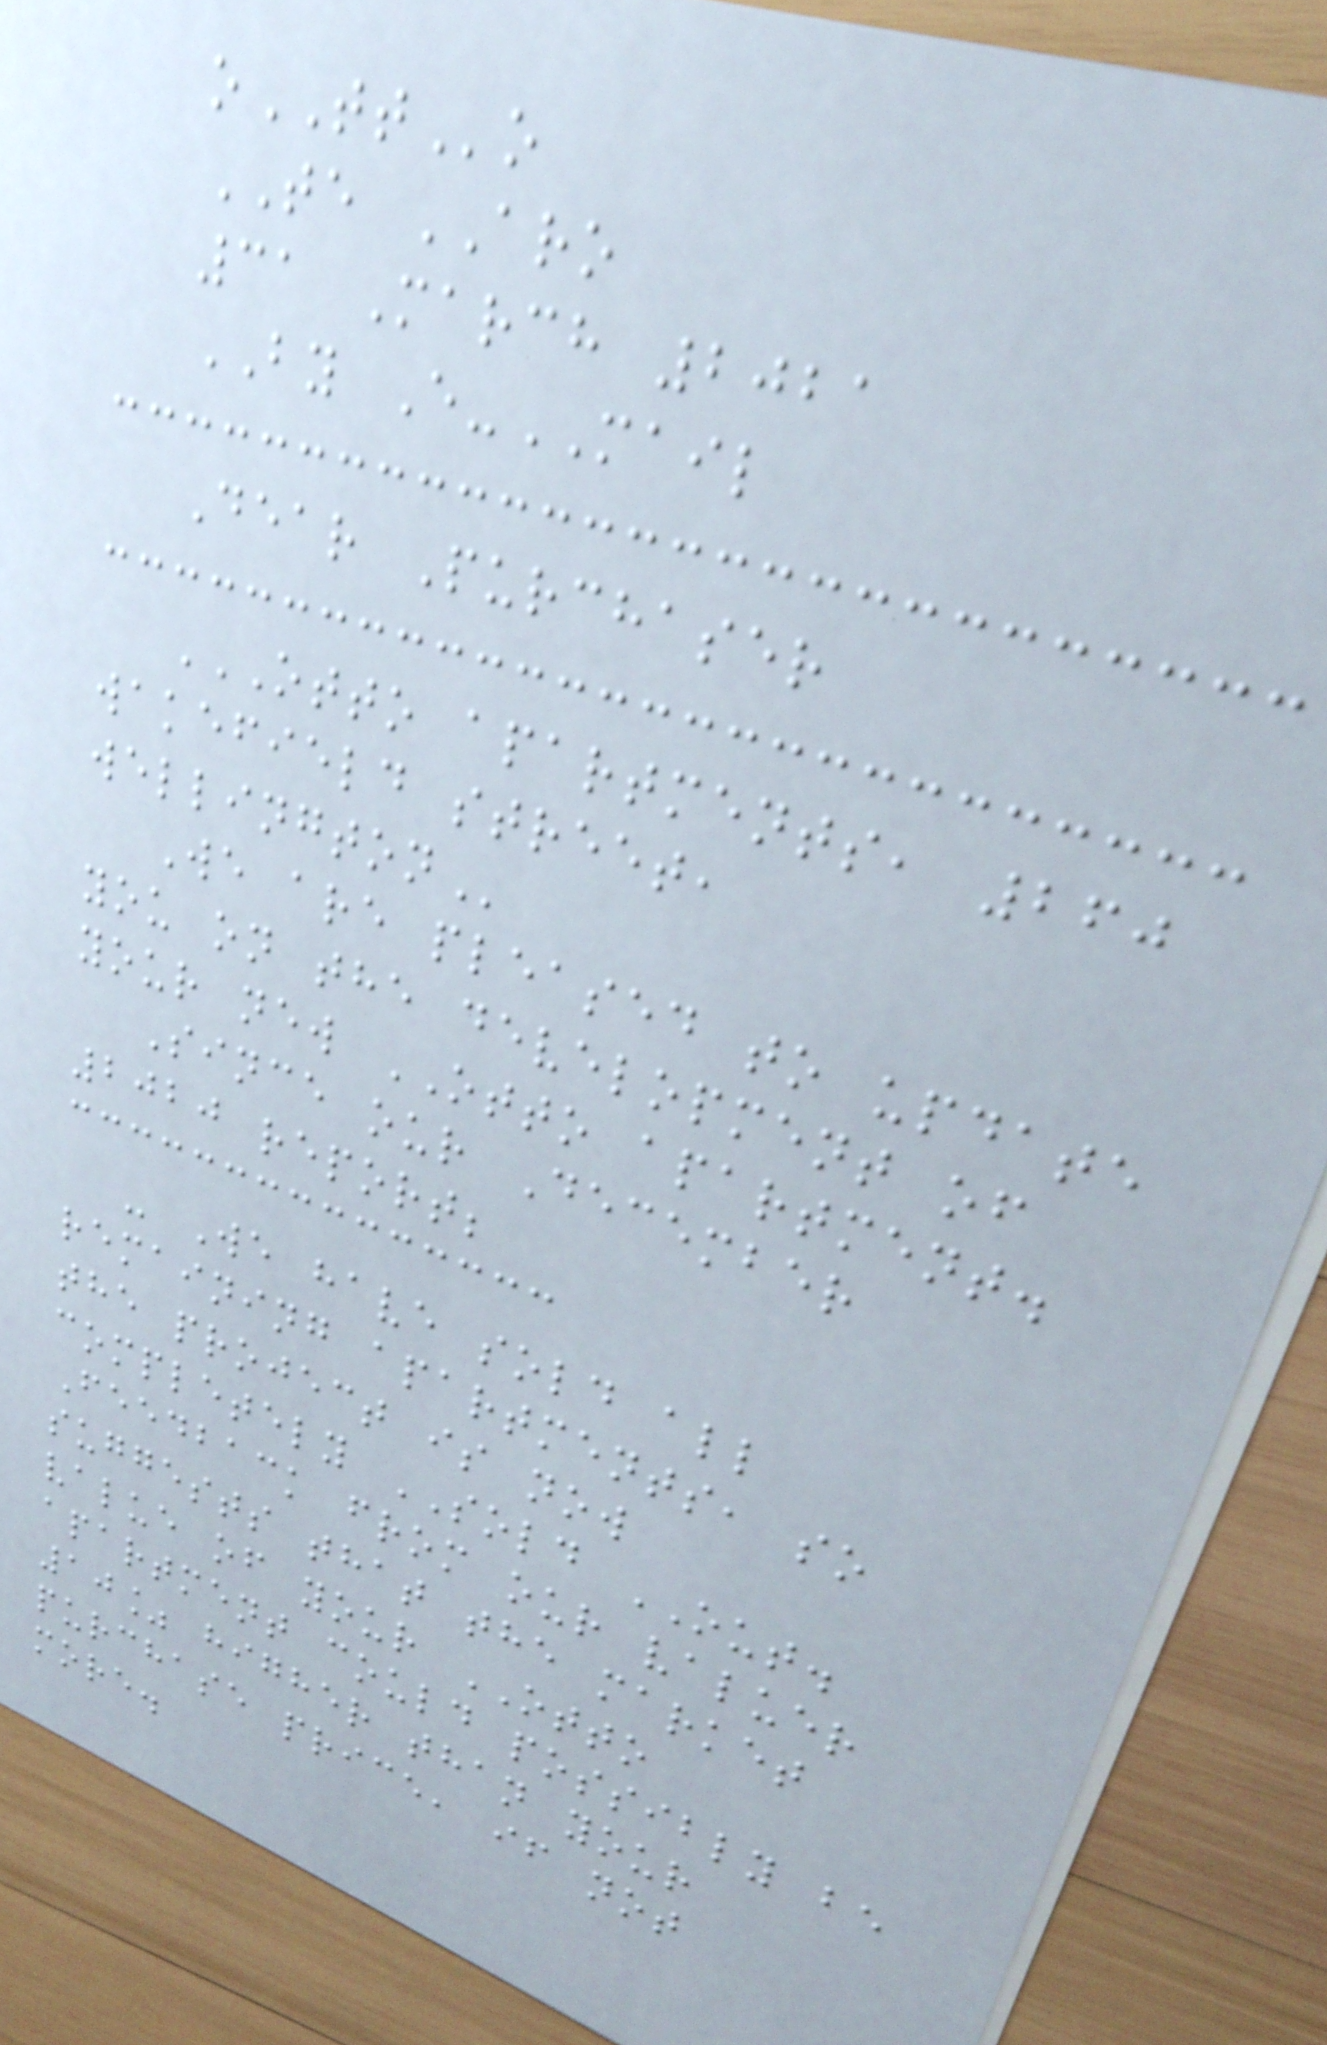oTTo
TE ARO
31 March 2021
BY E-MAIL
Dear Purchaser
OTTO APARTMENTS, 260
WAKEFIELD STREET,
WELLINGTON
We are pleased to update
you on the development of
your new OTTO apartment.
Since our December
2020 report;
- We have sold all
remaining apartments, so
the project is now
completely SOLD OUT.
Feedback from our valuer
suggests that the market
value of your OTTO
apartment could possibly be
10% higher than your
purchase price, if not
more.
